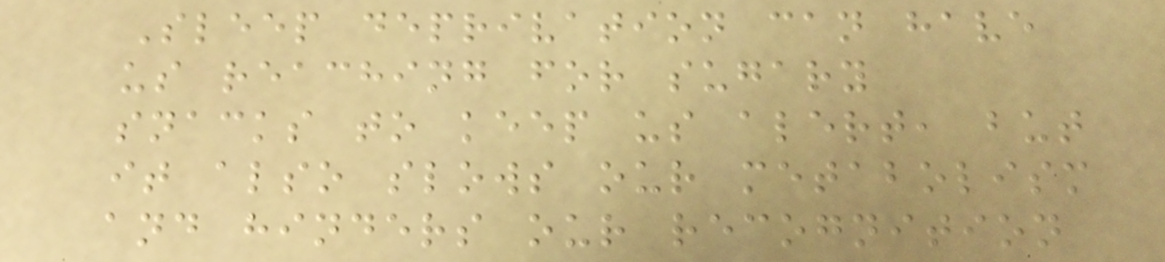Sleep deprivation can have
us reaching for sugary
snacks to keep us alert, but
it also slows our metabolism
and hinders our recognition
